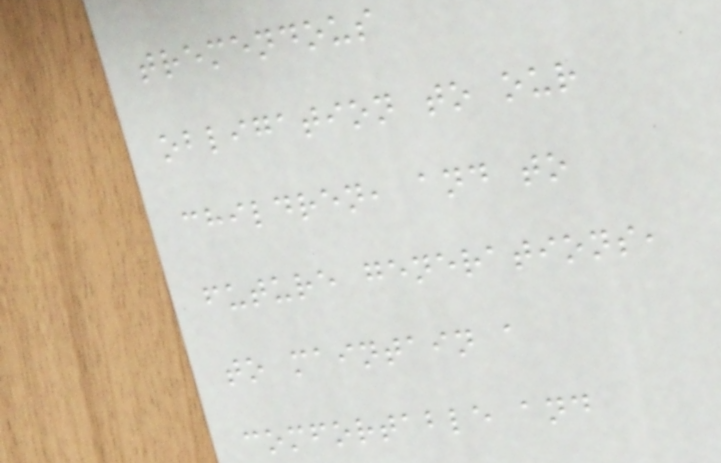tremendous
obligation to our
children, and to
future generations,
to maintain a
comfortable and
